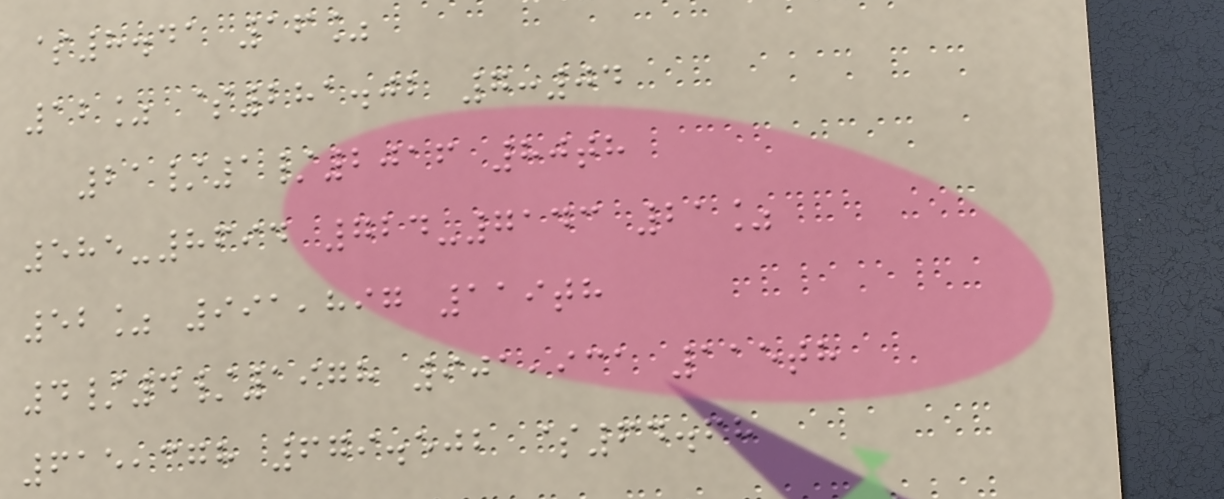$8.41 16%
12% $281.02 7:04
21/1/2016 80th
585-8694 724-7143 21%
52% 991,897 119th
4/4/1978 901,931 115th
615,378 679.502 $64.68
